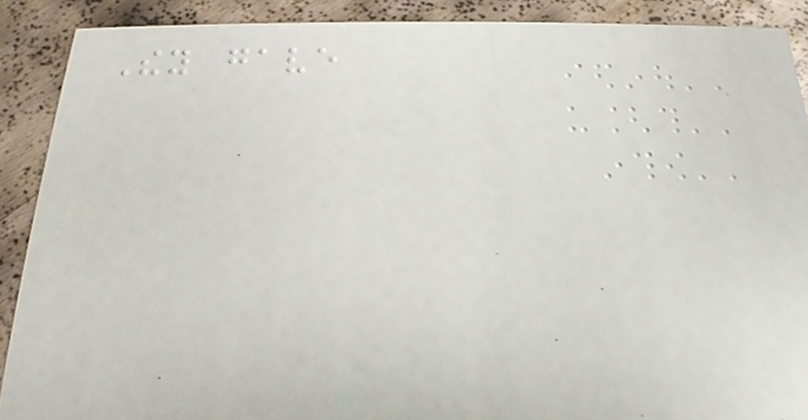They gave
